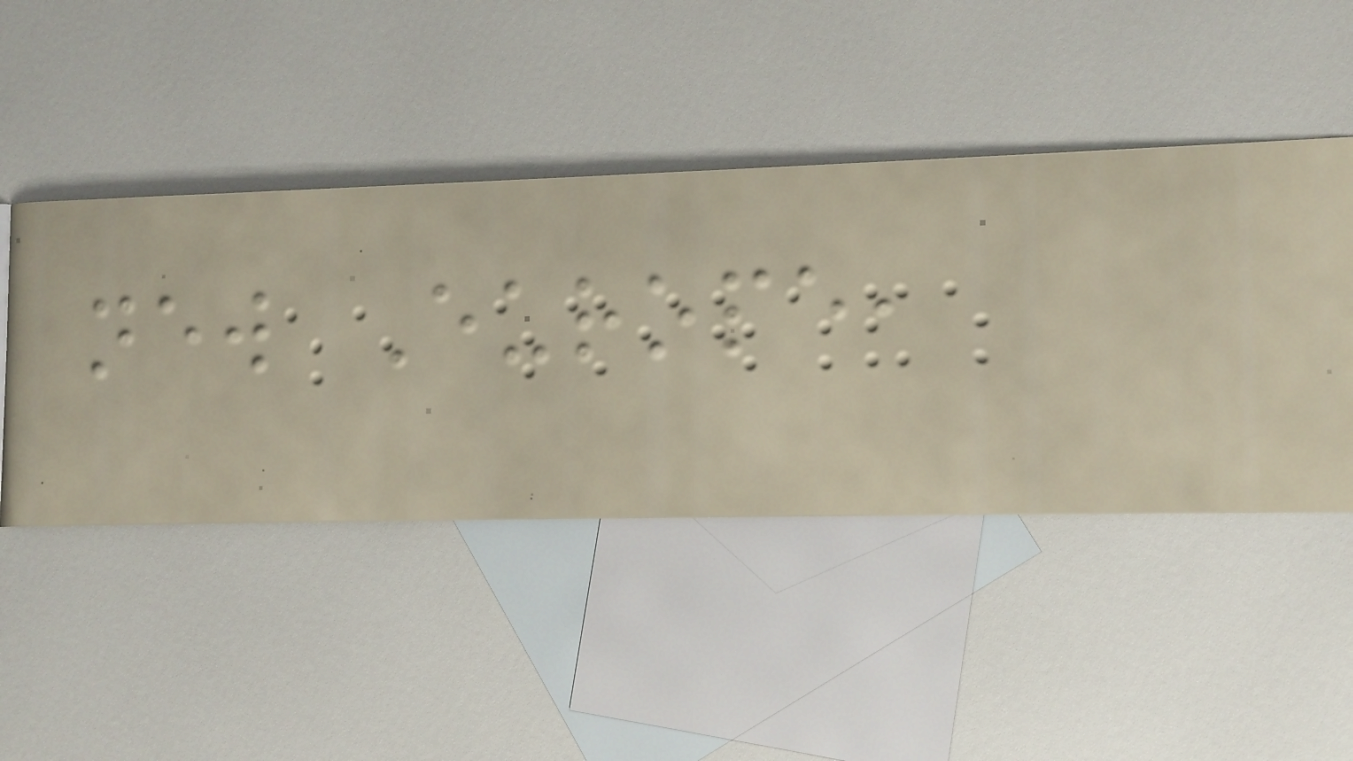new Europe,
